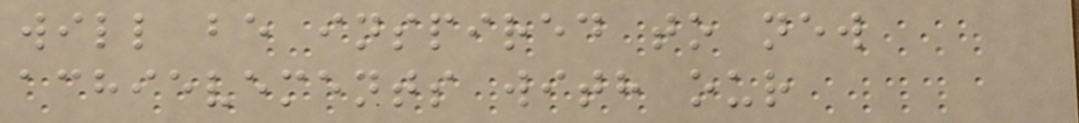will be inspired to new
achievements with our
